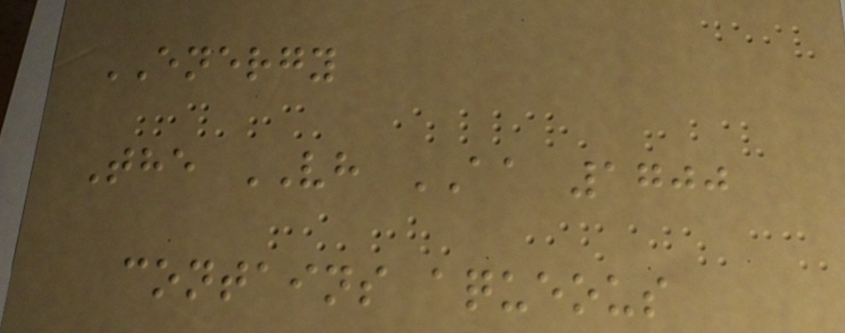ENERGY
The VH AA 1700
contains aqueous
